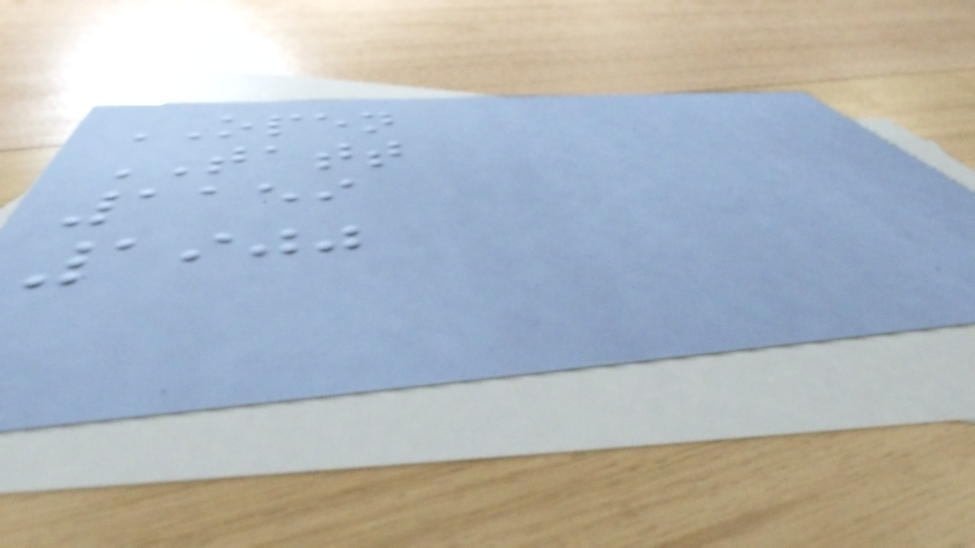OPEN
TATT
1159
1900
